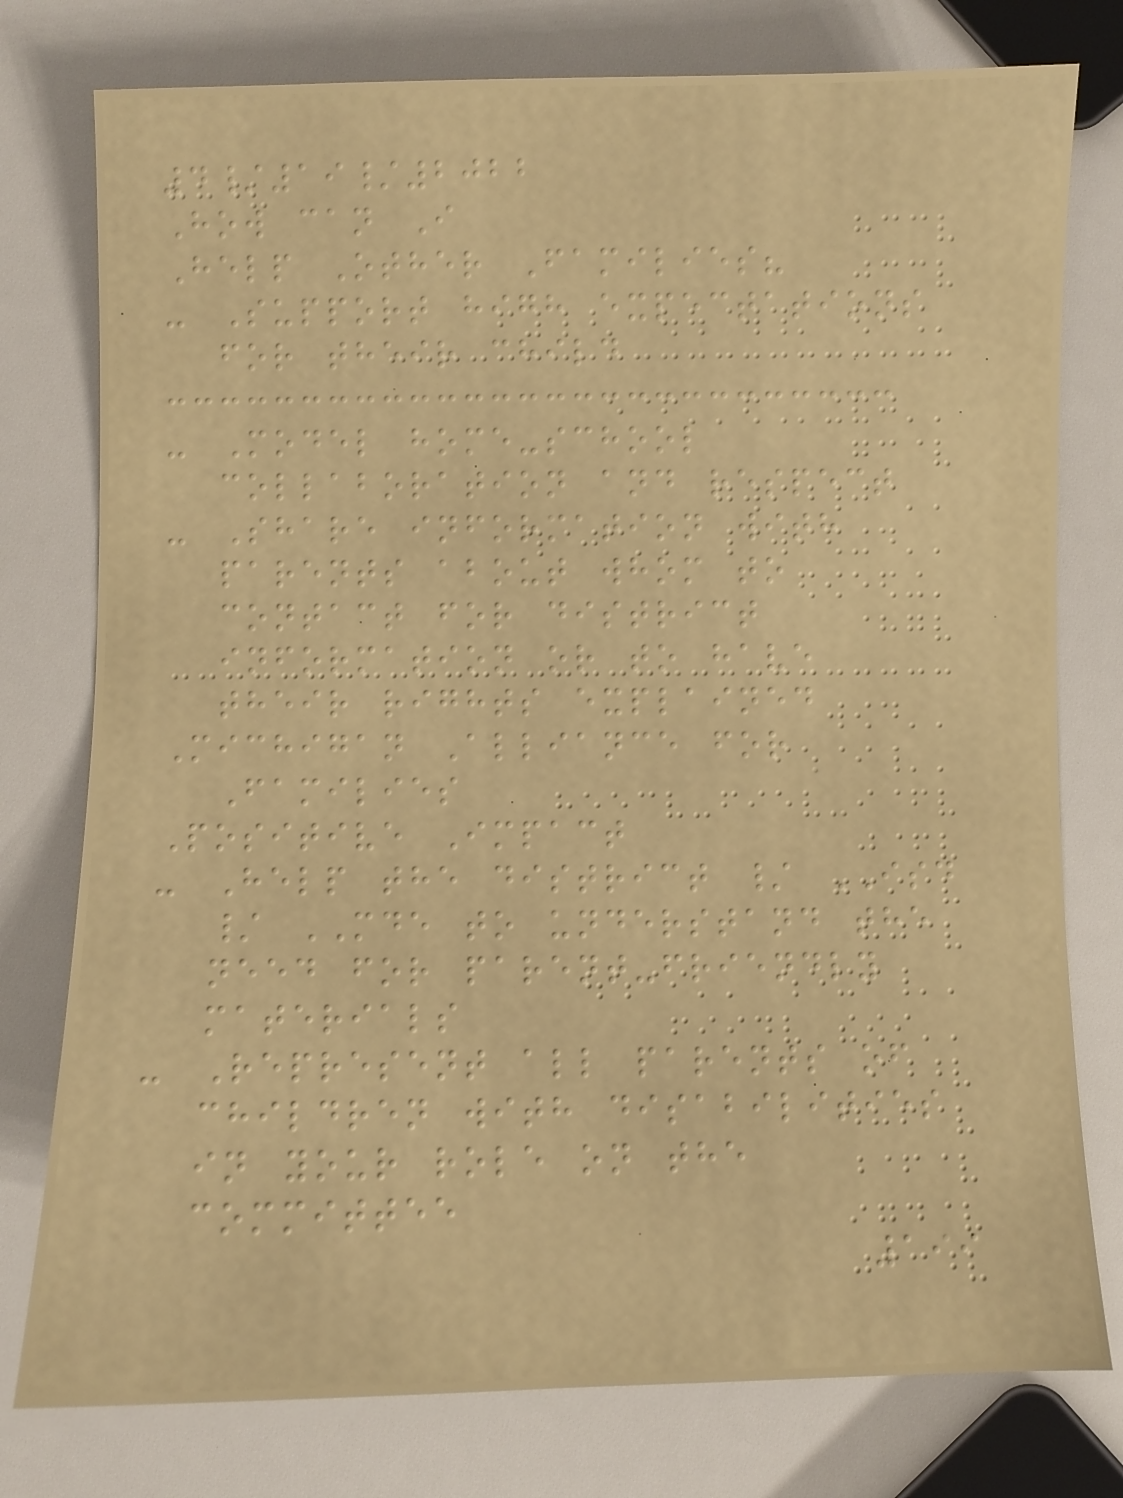4/19/2022
How can I
Help Other Families?
- Support high expectations
for their child
- Model home-school
collaboration and respect
- Share information with
parents about whom to
contact for district
information or to have
their rights explained
Michigan Alliance for
Families
Positive Impact
- Help the district / ISD
/ MDE to understand the
need for parent-friendly
materials
- Represent all parents of
children with disabilities
in your role on the
committee
199
